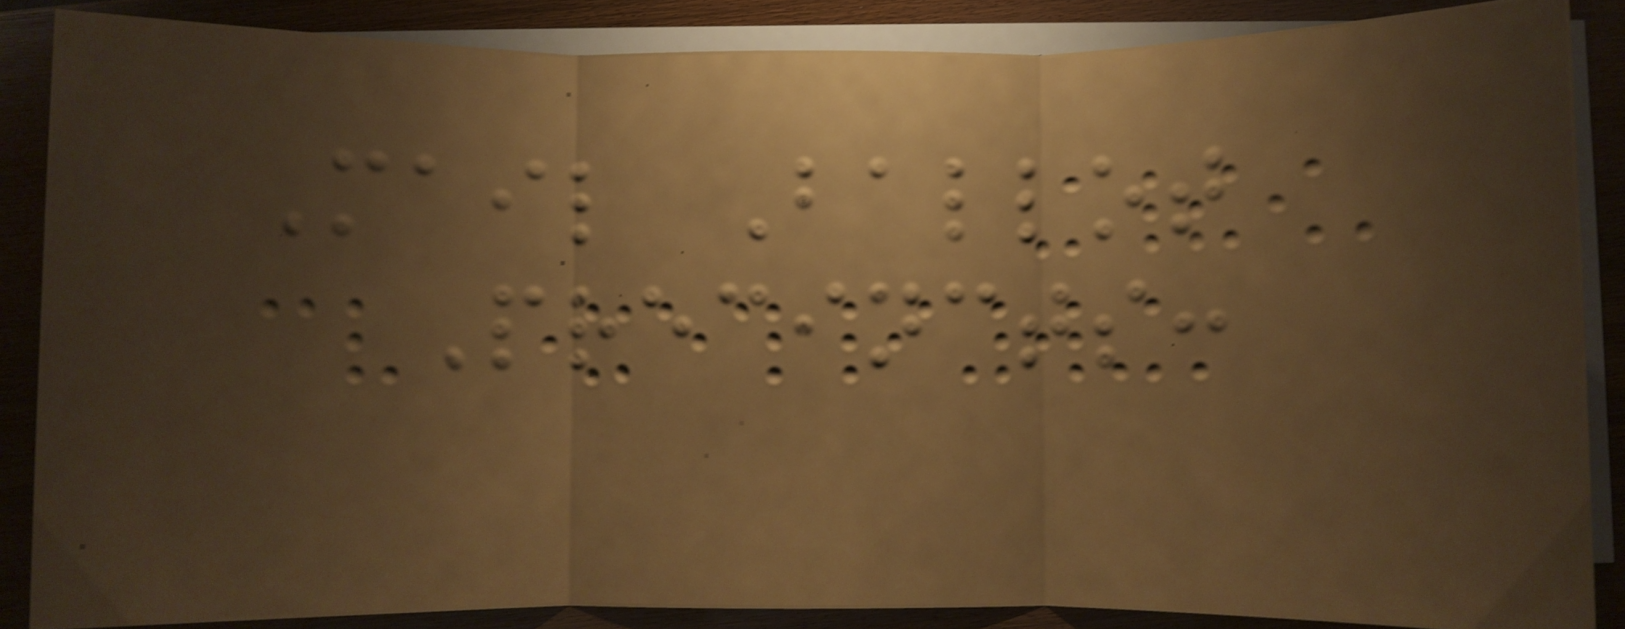Mail Ballot
Precincts:
